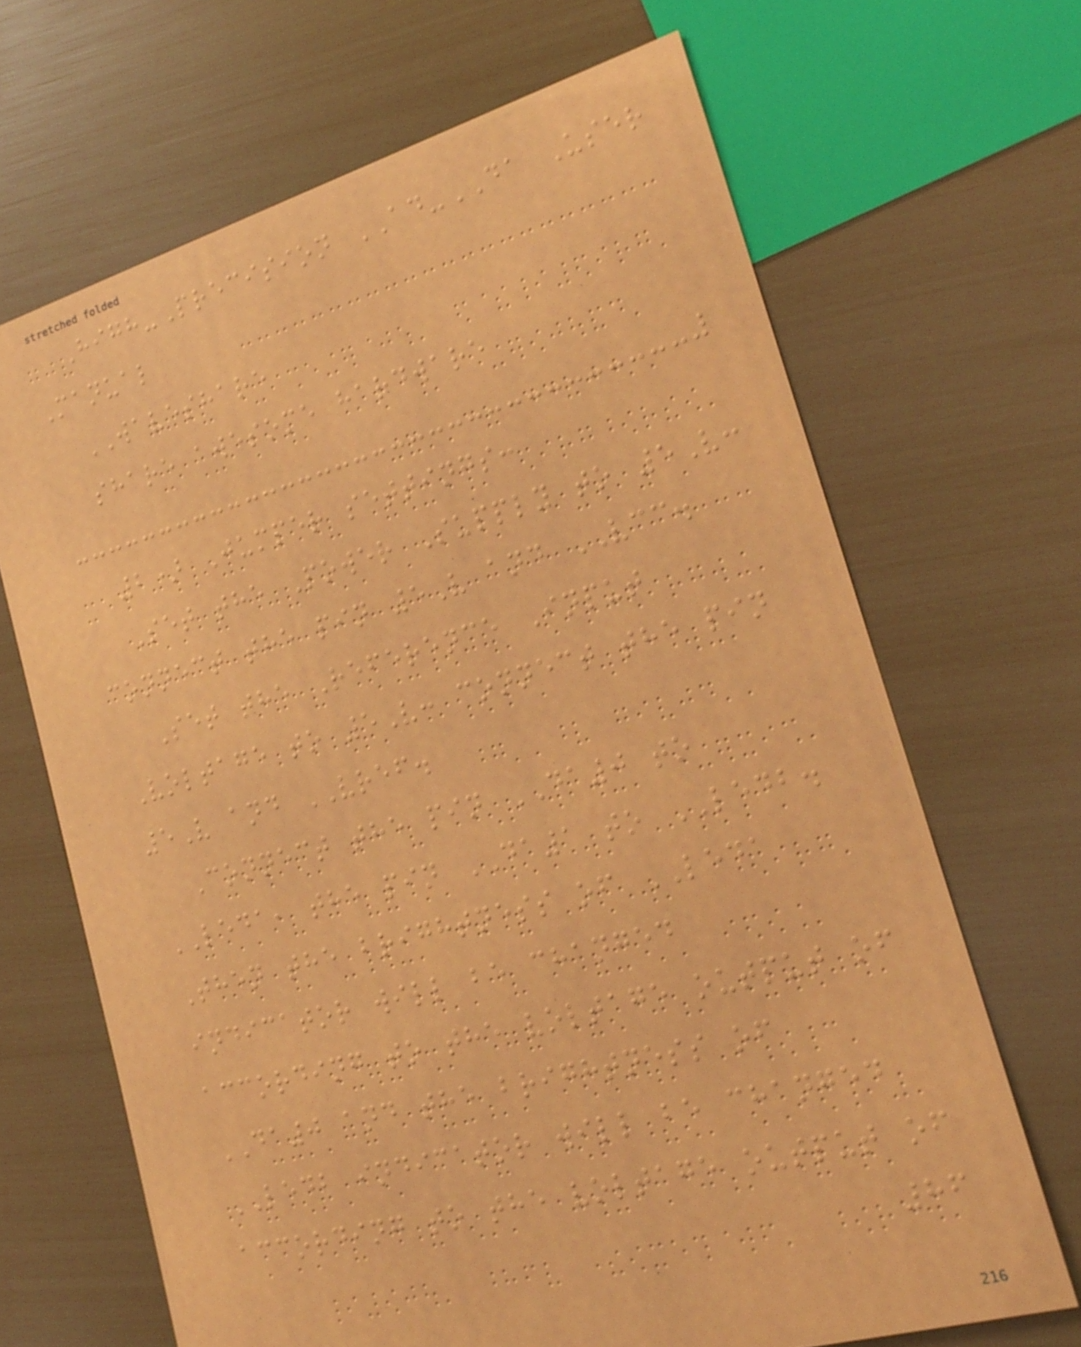High-Precision AD-DA User
Manual
WAVESHARE
share awesome hardware
2) Jumper settings:
Set the Power Supply to 5V:
connect the pin 5V and VCC.
Set the Reference Input
Voltage to 5V: connect the pin
5V and VREF.
Connect the pin DA0 to
LEDA, the pin DA1 to LEDB.
Then the brightness of LEDA
indicator will be changed
according to the voltage output of
DA0 and the brightness of
LEDB indicator will be changed
according to the voltage output of
86
